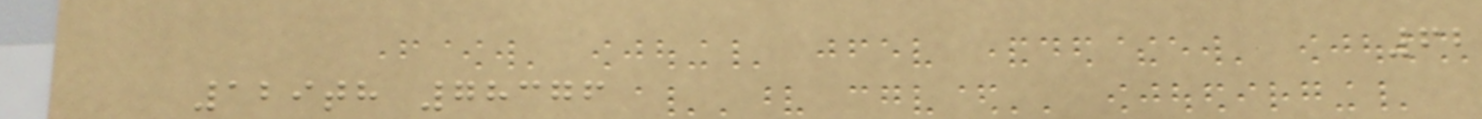62
129th 78376
